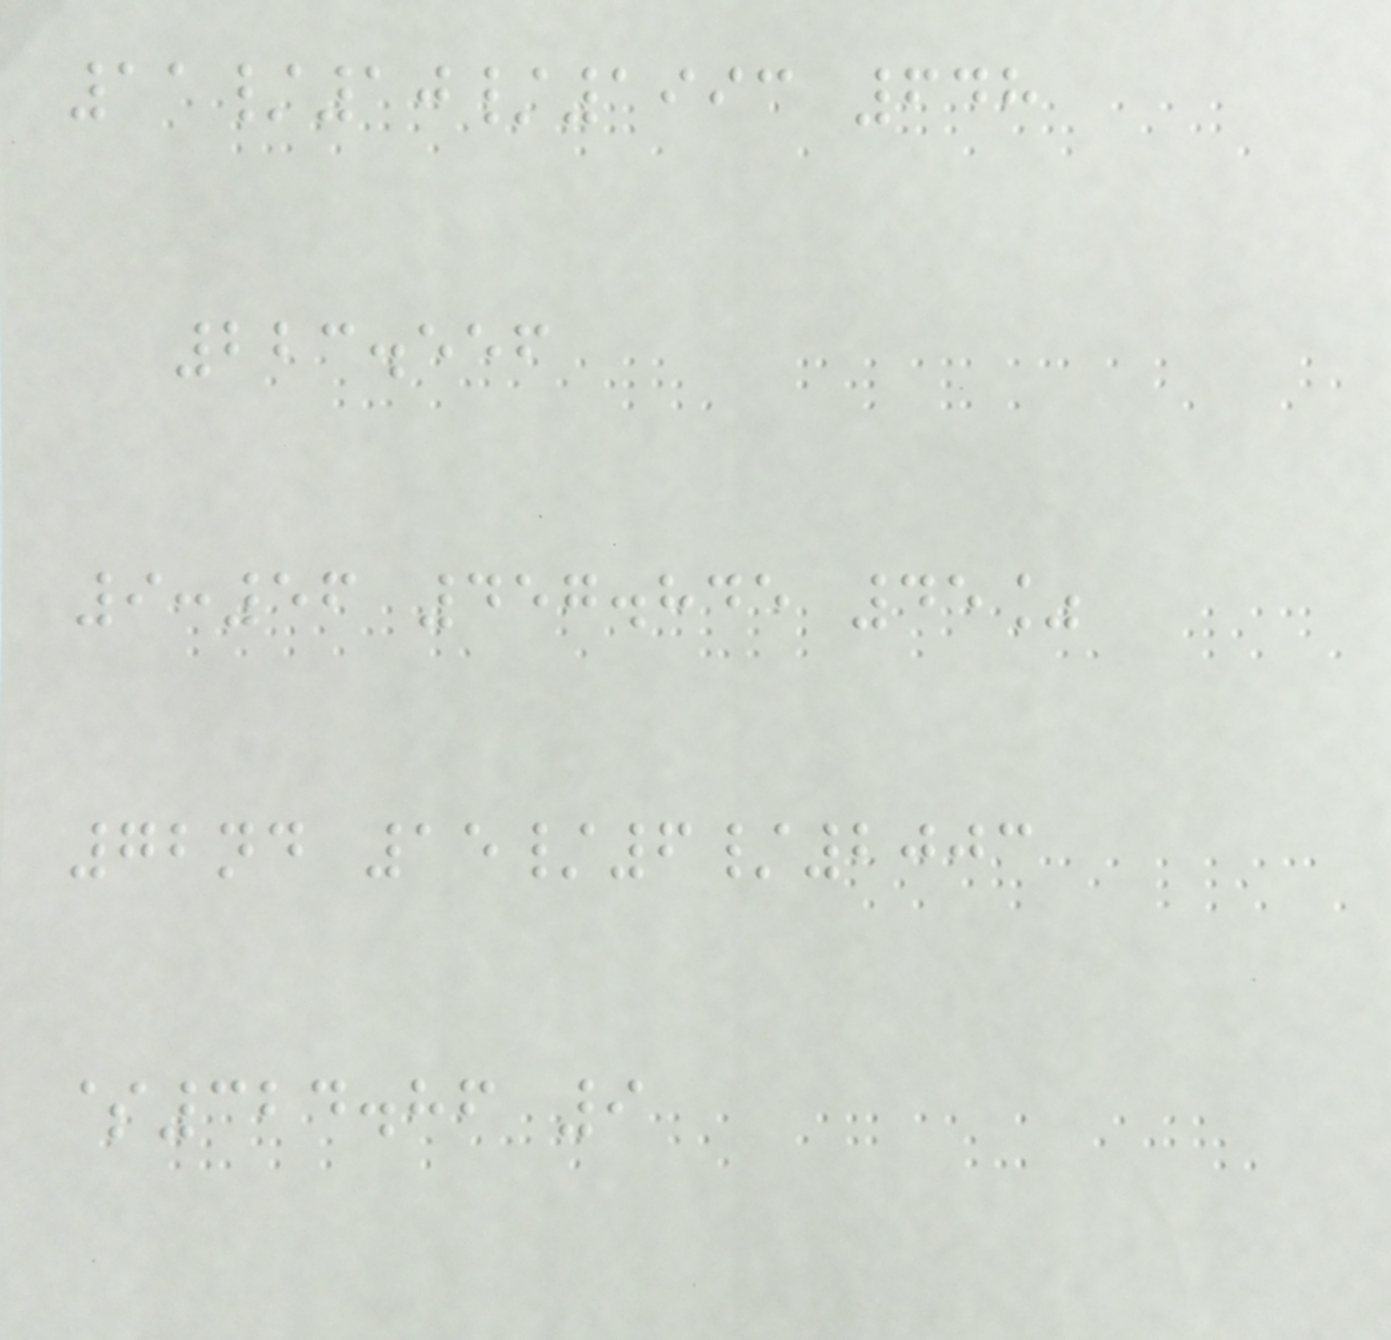11/10/1993 648
223.556
9:56 457.845 45%
72nd 15/6/2003
$324.86 9
